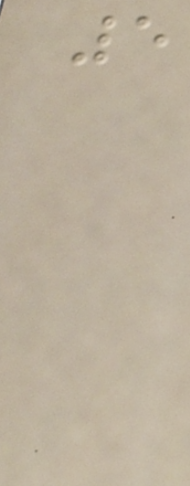5
